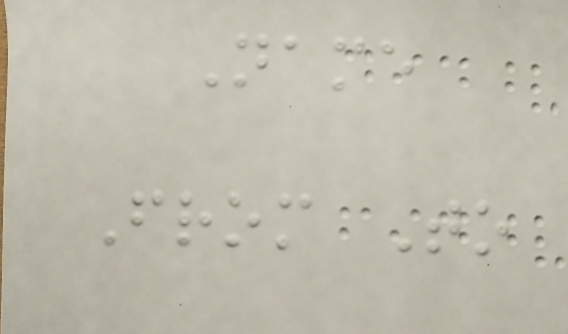Name
From To
